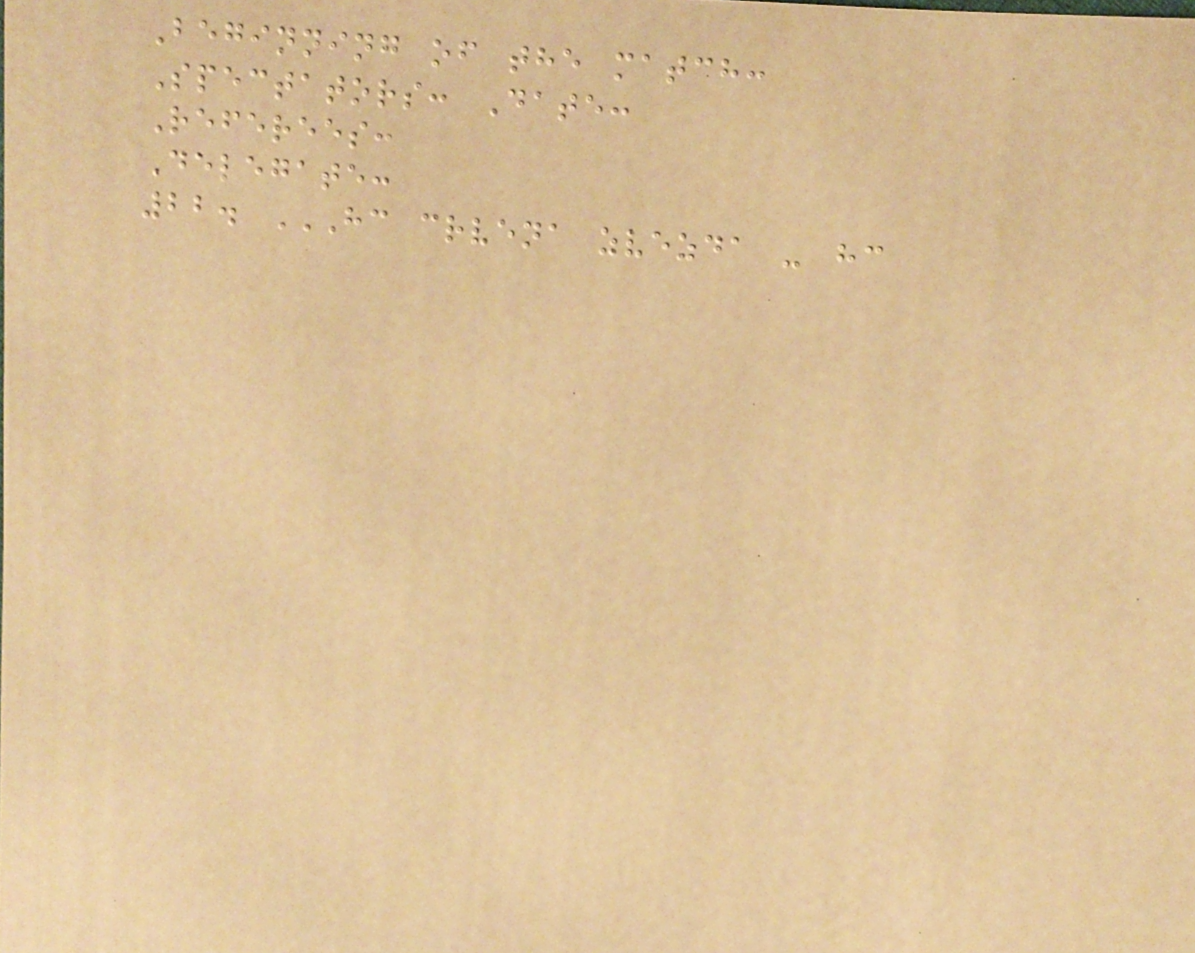Beginning of the match:
Spectators: Date:
Referees:
Delegate:
22. HC CRVENA ZVEZDA - HC
